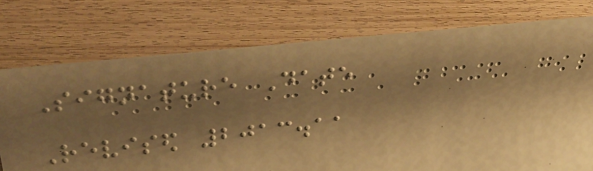Signature Date
Revised 2013.11
